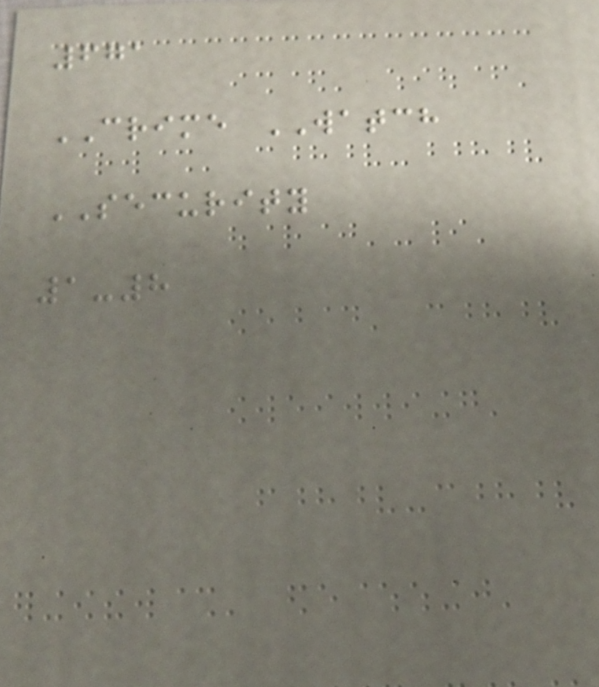671
CRIME WATCH
SECURITY
1-8
